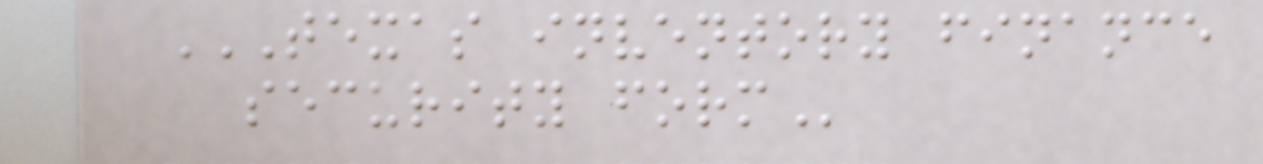TEXAS INVENTORY FINANCE
SECURITY FORM
